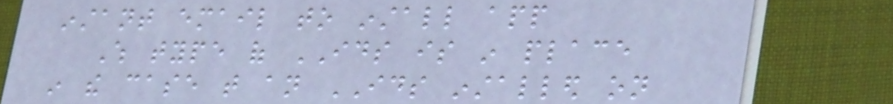instant email to install app
Which type of IDS is in place
in the case that an IDS installed on
